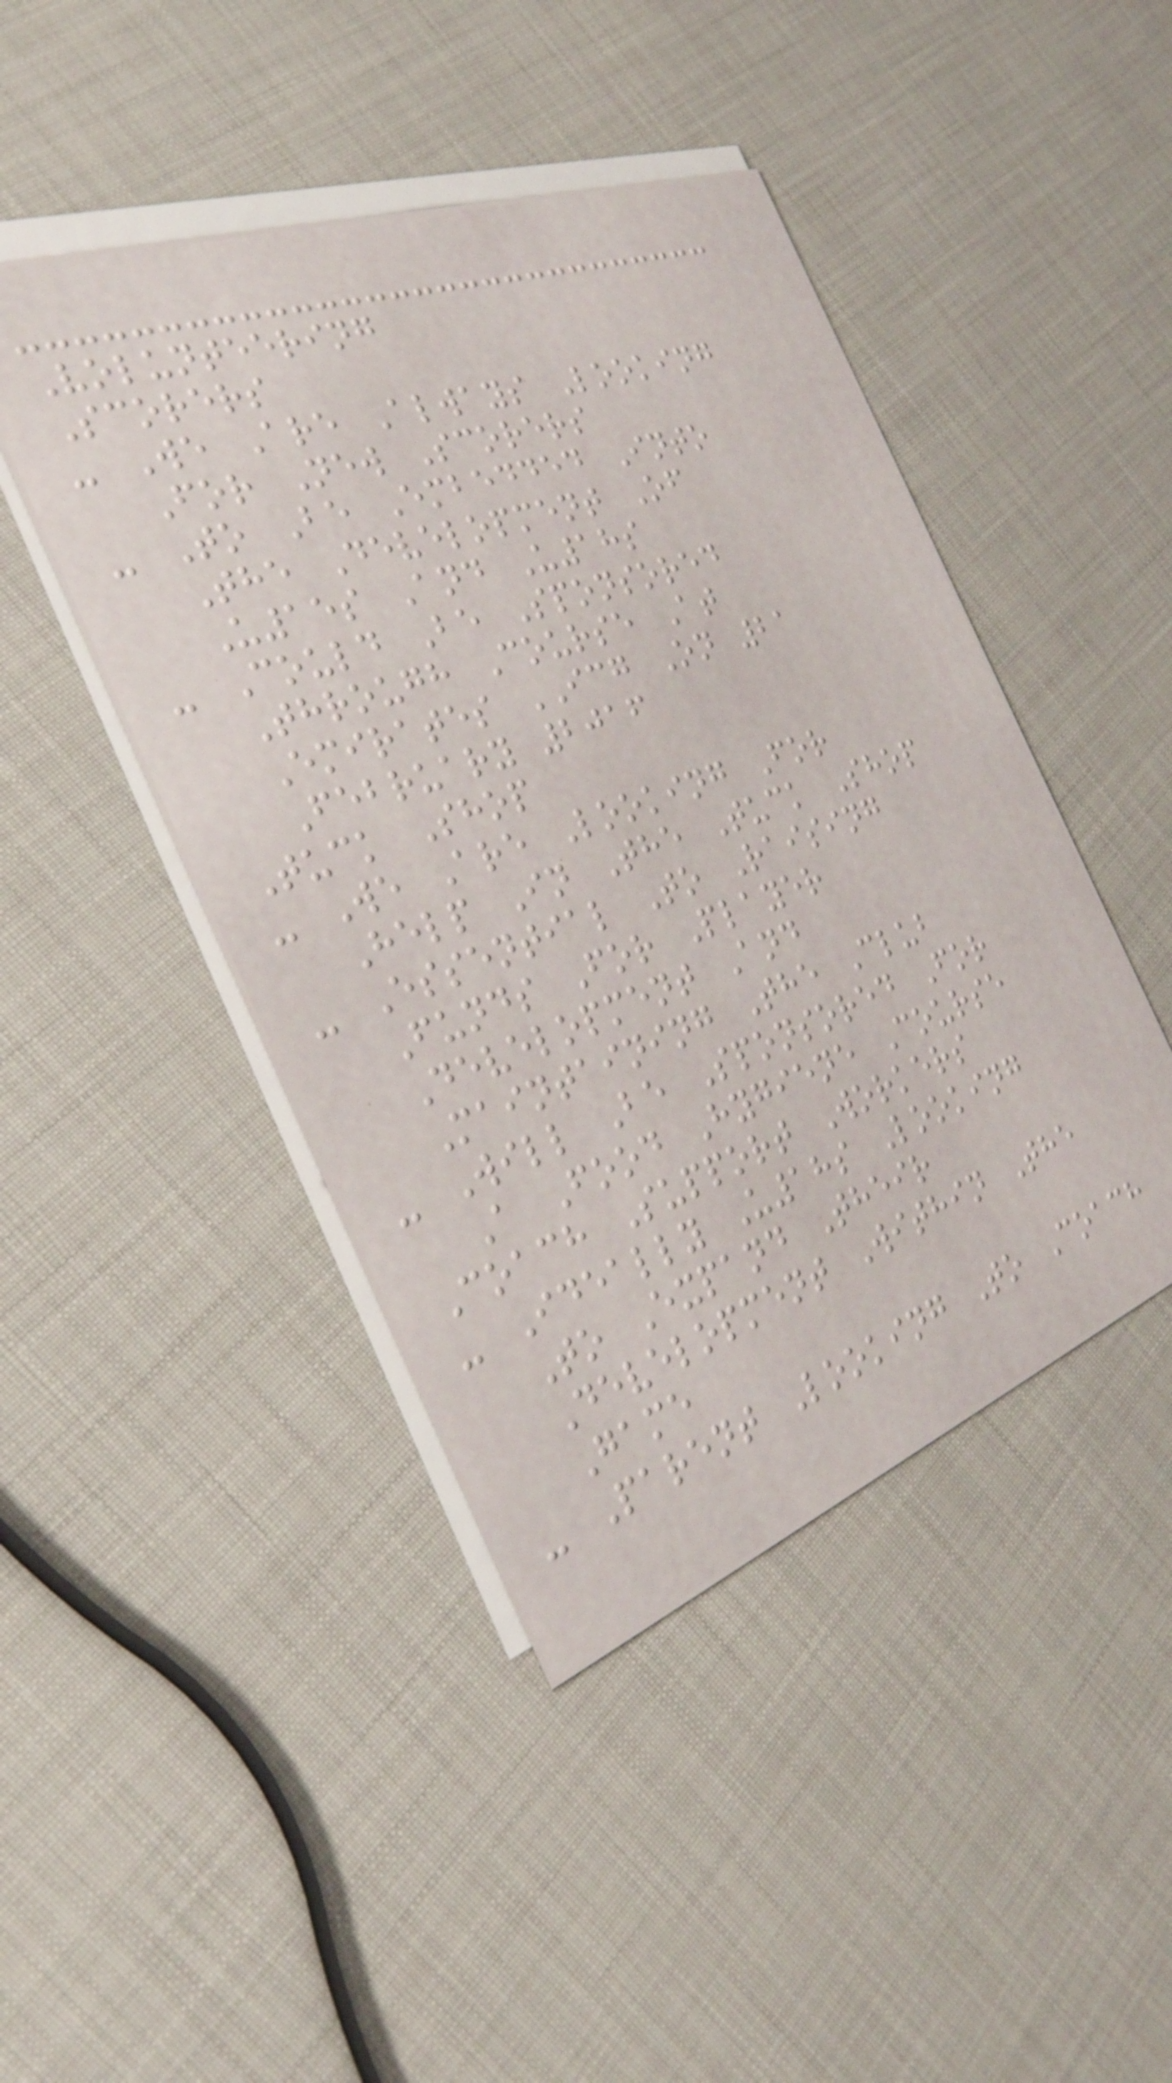Volunteering
Scorers
- We Are Always Looking
For New Scorers
- To Be Embedded Into
The Development Of
U15s And U18s
- Could Be Sponsored
Through Course At
Emirates ICG On 21
February 2016
Tuck Shop
- We Are Looking For
Help In The Tuck Shop
- Essential To Raising
Funds For Player
Development And
Maintaining The Club
- Will Be Sponsored For
A Food Hygiene Course
Coach Support Workers
- Ideally U18s Looking
To Expand Their
Development Within The
Game
- Parent Looking To Coach
